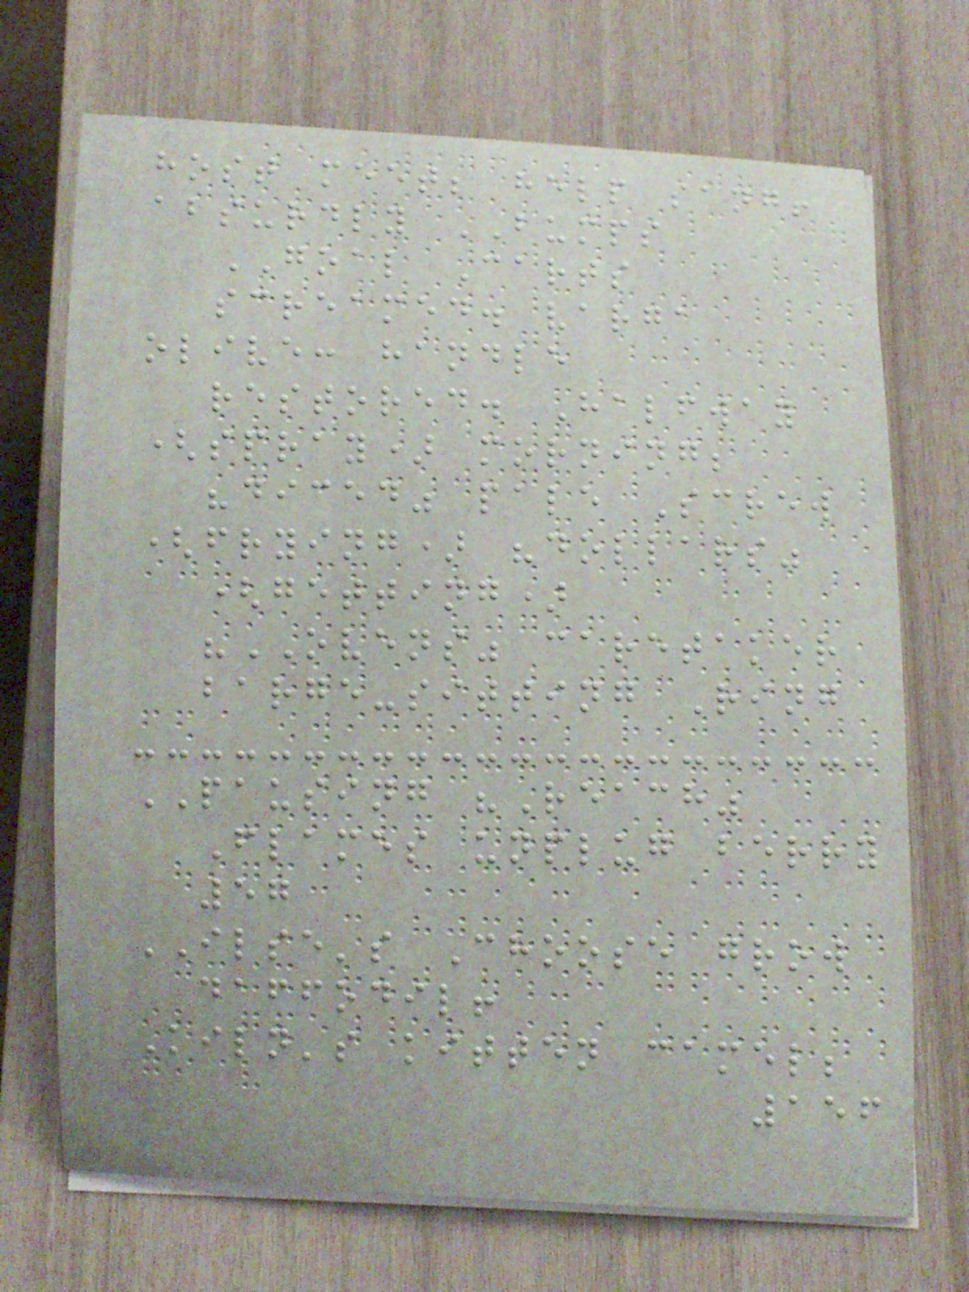host meet; help sang!
absurdly BUMPS
GOAL Carts
screamed. varga
olive: handle
restored. Halfway
(spray) morning;
"diced" pale Screw
(frying) "dollars"
(getting)
"OVENS" caretaker
barge-sitting Ring
PAUSING "Reach"
Flames unplug berry
57
ILSE's Choose grow
daffodil!
Kiln's kitten camel;
156
